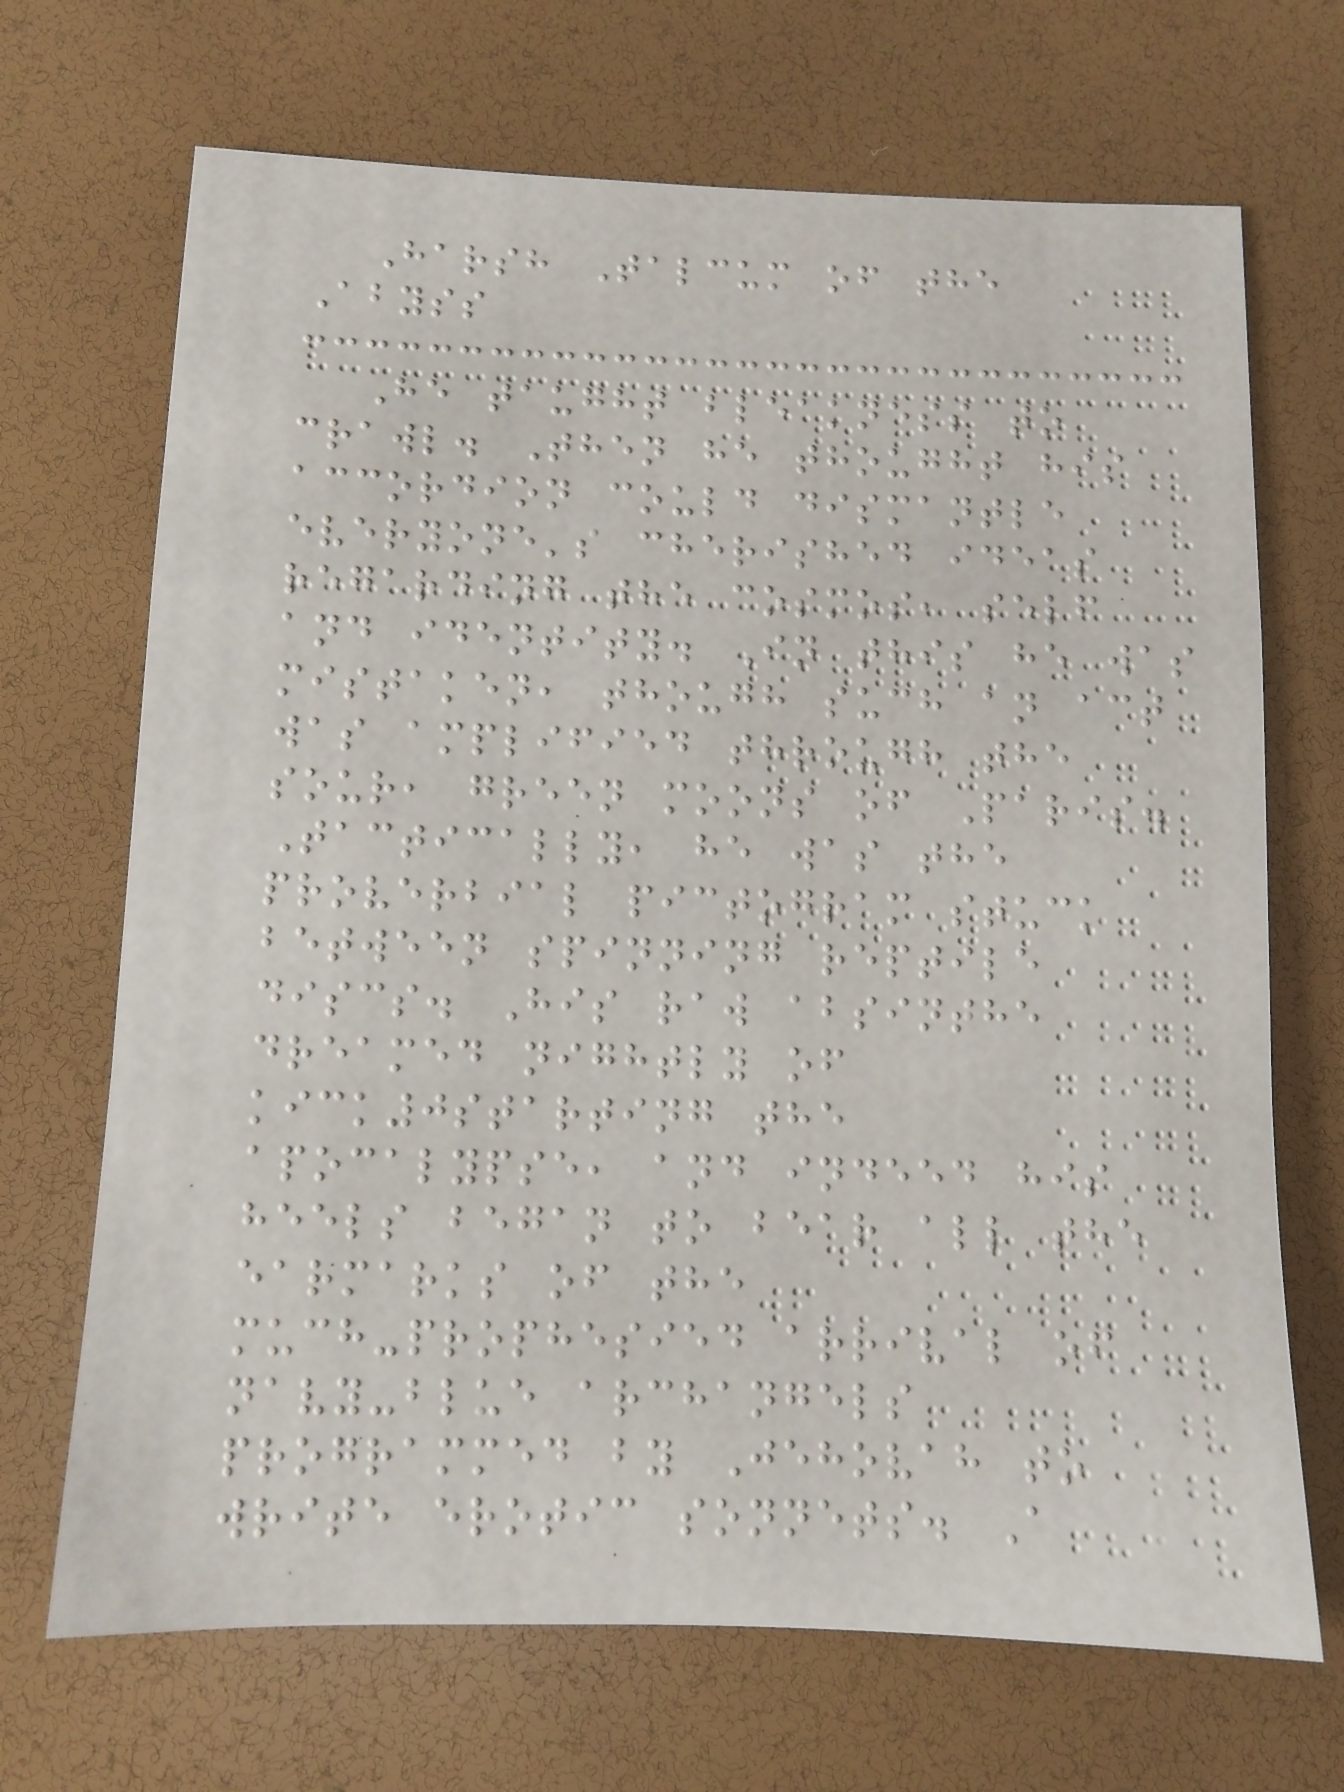Harsh Talcum of the
Abyss
He taught bleakness to
crawl. Then he thought his
accordion could dismantle
everyone's cherished ideas
regarding the cosmos, self
and identity. In this he was
mistaken, though such an act
was amplified through the
sour, green moons of Paris.
Tactically, he was the
proverbial pictogram stuck
between spinning reptile
discs. His raw absinthe
dreamed nightly of
kick0starting the
apocalypse, and indeed his
heels began to bear all the
earmarks of the
much-prophesied arrival of
navy-blue archangels
programmed by Jehovah to
write erotic sonnets. A
